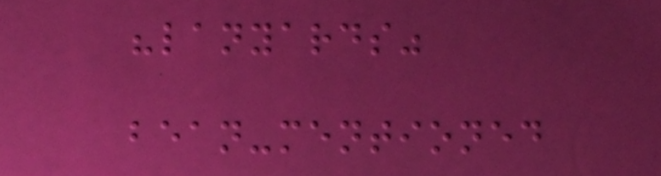"lanyards"
bean-mentioned
